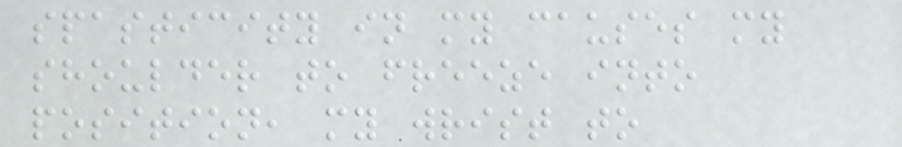spasticity in my causes my
shoulder to freeze into
position, my wrist to
